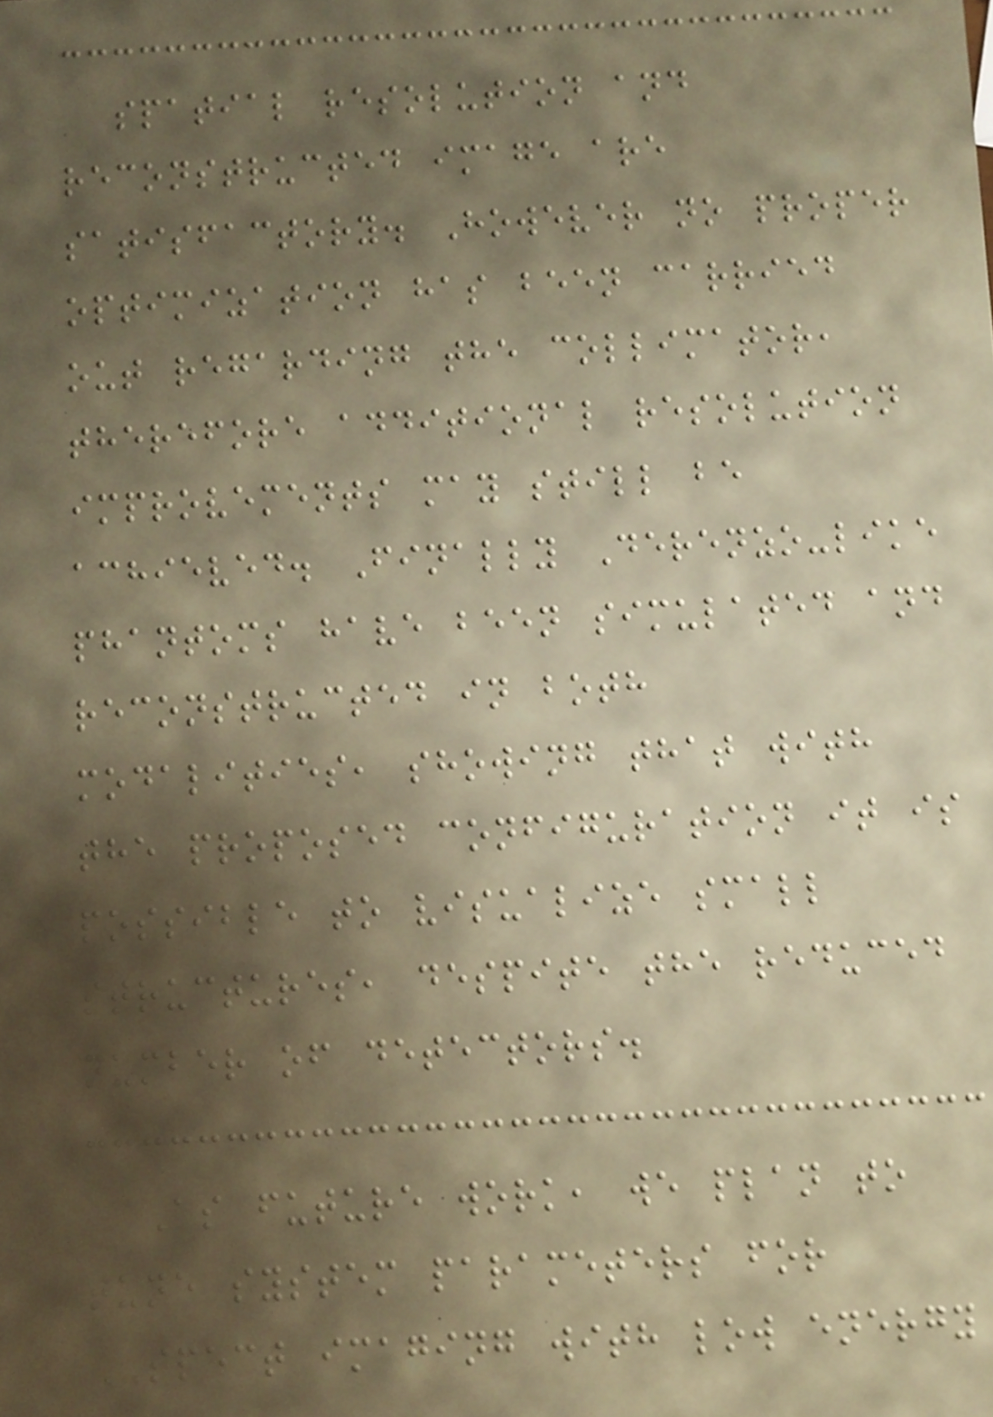spatial resolution and
reconstructed image are
satisfactory. However no proper
optimization has been carried
out regarding the collimator,
therefore additional resolution
improvements may still be
achieved. Finally Derenzo-like
phantoms have been simulated and
reconstructed in both
modalities, showing that with
the proposed configuration it is
possible to visualize small
structures, despite the reduced
number of detectors.
As future work, we plan to
tune system parameters for
SPECT imaging with low energy
